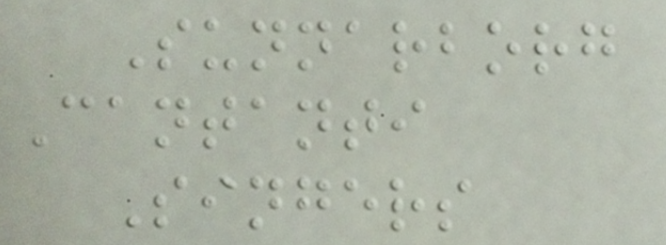Sunnarborg
Cantanti
Singers
